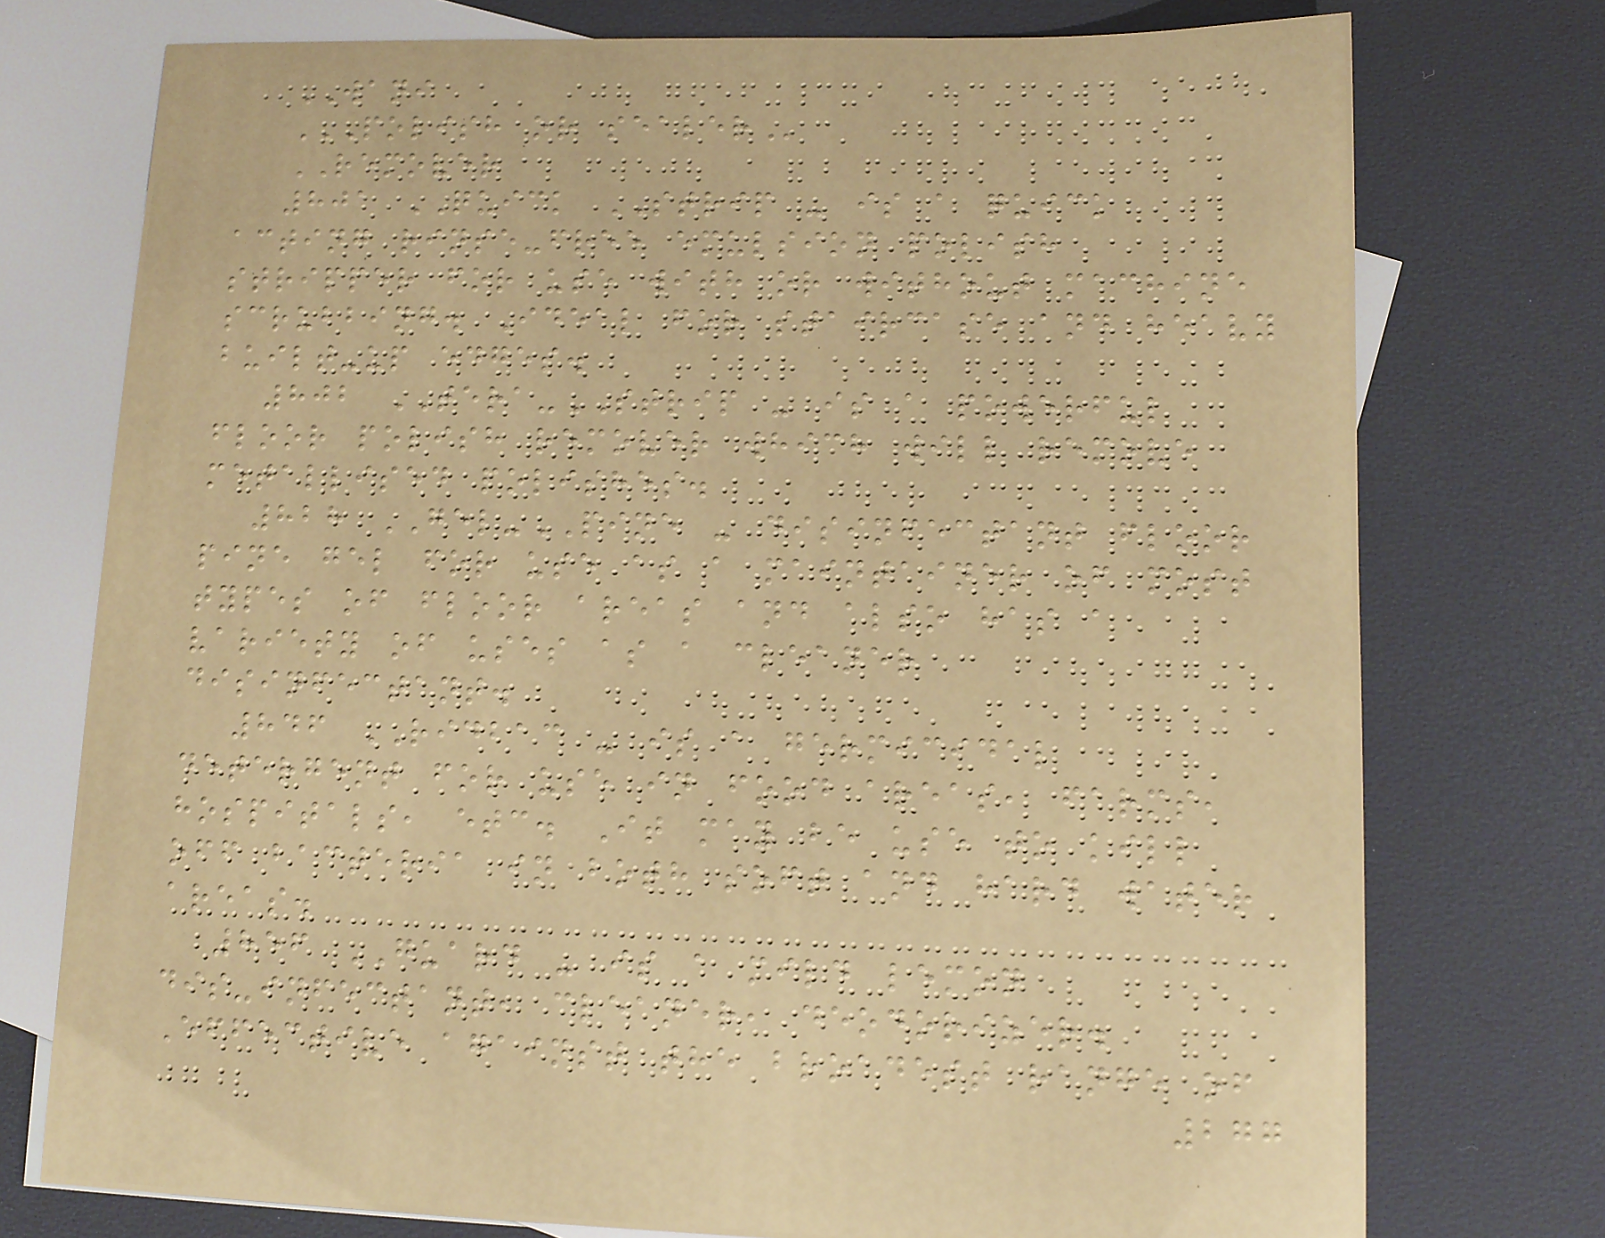WANI
POLISH OR SEALER
REMOVER
801 QUICK STRIP - is a quick
acting rinse-free emulsion polish
stripper for use with or without machine
scrubbing. Ideal for staircase and heavy
built-up edges.
802 TERA-STRIP - is a powerful
floor polish remover which will remove
metallised polishes.
828 GEL-PINE - disinfectant floor
pine gel for use as a maintainer of most
types of floor areas and also has a
variety of uses as a cleaner
disinfectant.
846 RIDBAC - is a germicidal
detergent for use in food areas, farms,
hospitals, etc. It may be use to kill
off bacteria in both soft and hard water
areas.
856 GUARD - is a mild lemon
dis-infectant, cleaner, deodorizer.
Effective against the broadest range of
277
